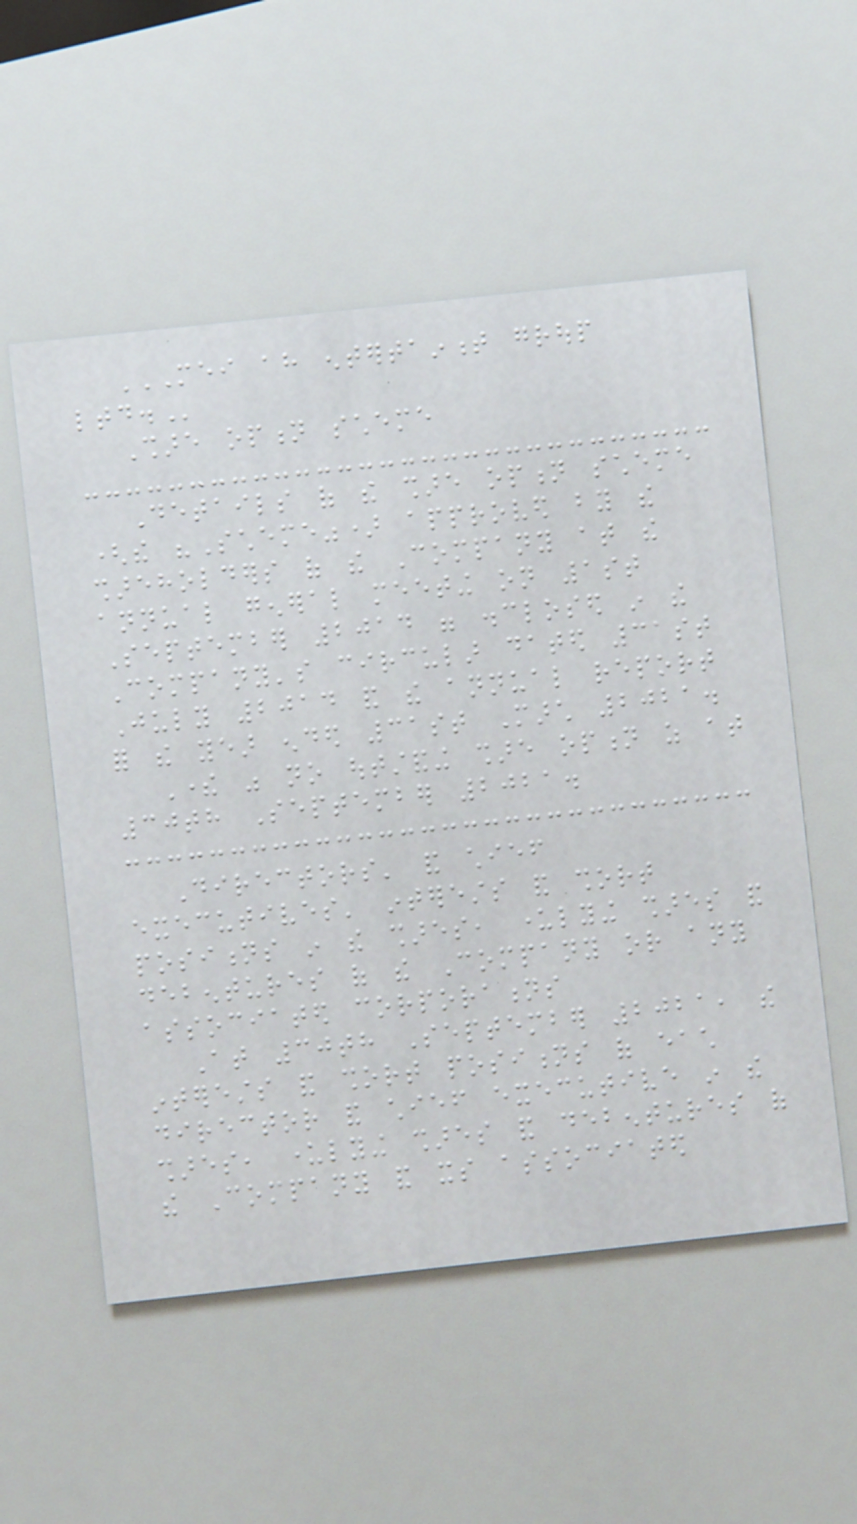MEI AH ENTERTAINMENT GROUP
LTD.
Share option scheme
Details of the share option scheme
(the "Scheme") approved by the
shareholders of the Company at the
annual general meeting on 1st
September 2014 were disclosed in the
Company's circular dated 31st
July 2014 and the annual report
for the year ended 31st March 2021.
There was no outstanding share option as at
30th September 2021.
Directors' and chief
executives' interests and short
positions in the shares, underlying shares and
debentures of the Company or any
associated corporations
At 30th September 2021, the
interests and short positions of each
director and chief executive in the
shares, underlying shares and debentures of
the Company and its associated
